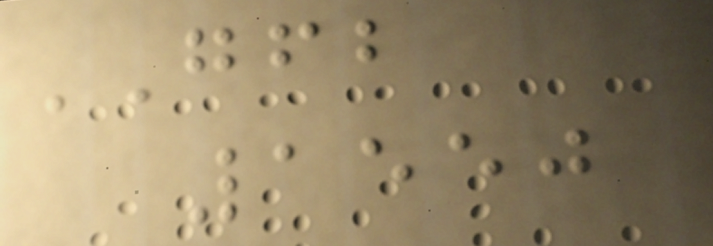GFB
1550
